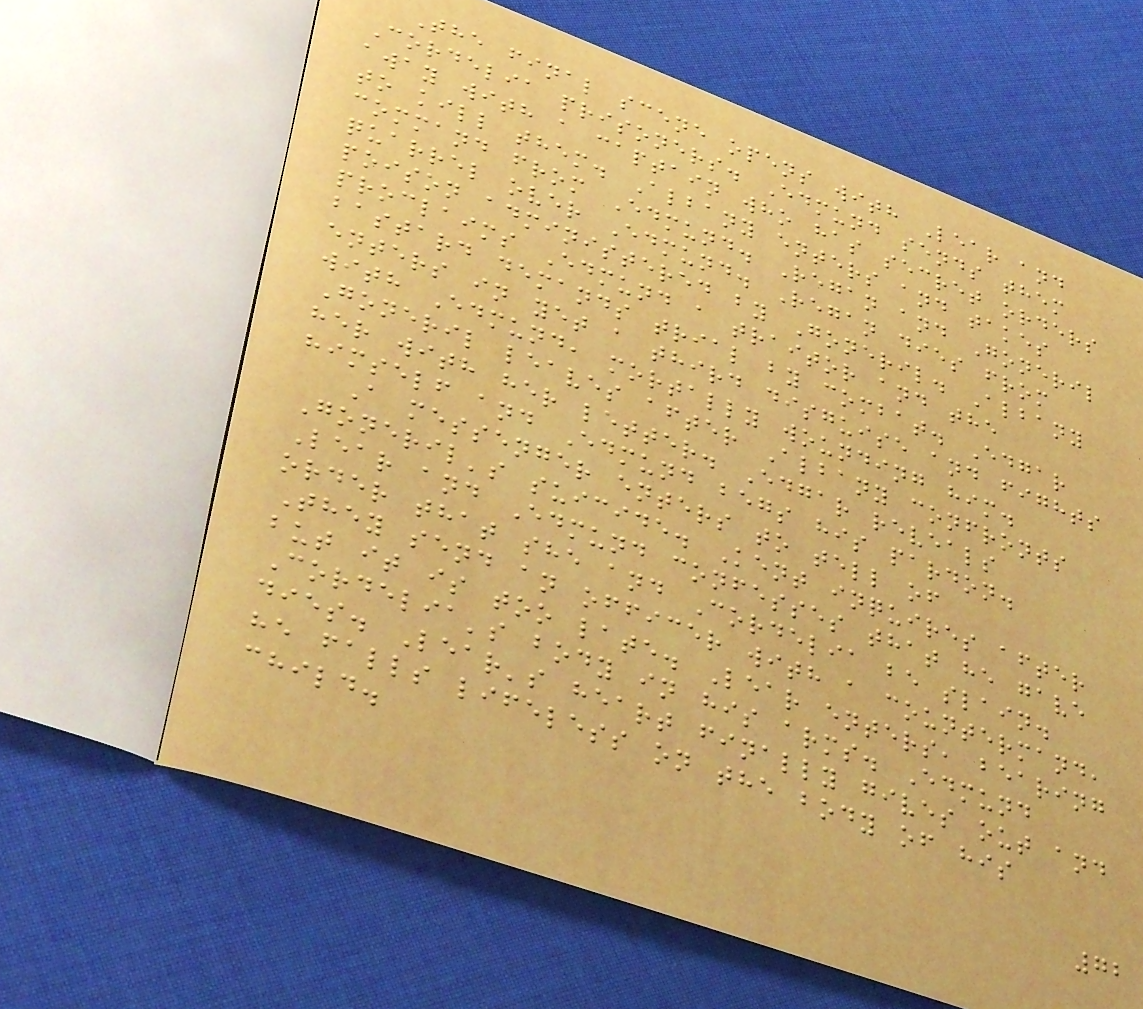The final scene opens with Lear and
Cordelia prisoners. Edmund sends them
away with a captain who has secret orders
to kill them. Albany enters and takes
command from Edmund. Regan and Goneril
quarrel over Edmund. Regan dies from
poison administered by Goneril. Albany
proclaims Edmund a traitor and the
bastard demands trial by combat. Edgar
enters in yet a third disguise and fights
with Edmund, mortally wounding him.
Goneril leaves after Albany confronts
her with her letter. Edgar reveals
himself and Edmund begs his pardon.
A messenger enters to tell of
Goneril's suicide. Kent inquires after
Lear and Edmund confesses that he gave
order that she and Cordelia be slain.
They send an officer with a countermand,
but it is too late. Lear enters, bearing
Cordelia's body in his arms. Edmund
dies. Lear's heart finally gives out and
he falls lifeless on the body of his
child.
72
